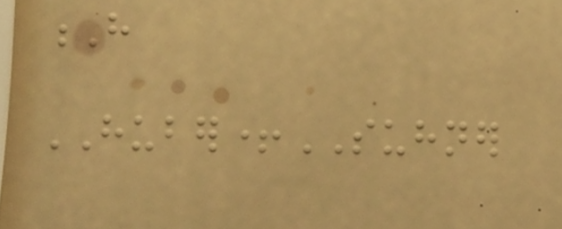H
HUBER+SUHNER
